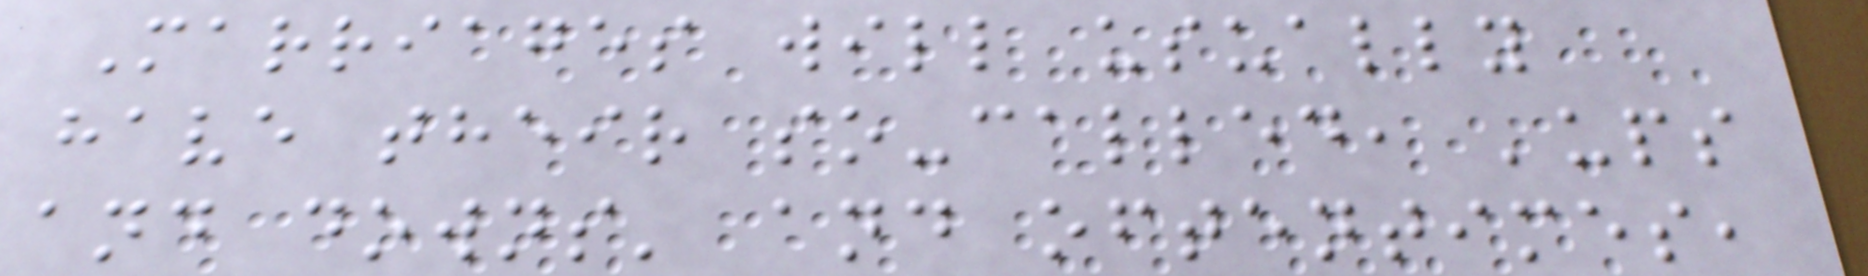Marriages will usually
have their so-called, 'ups
and downs' and oftentimes,
